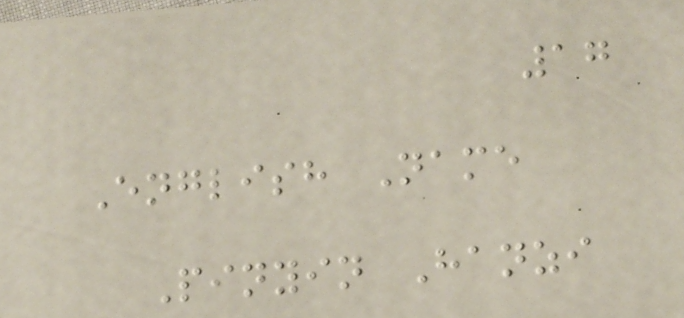17
English Name
Pinyin Hanzi
